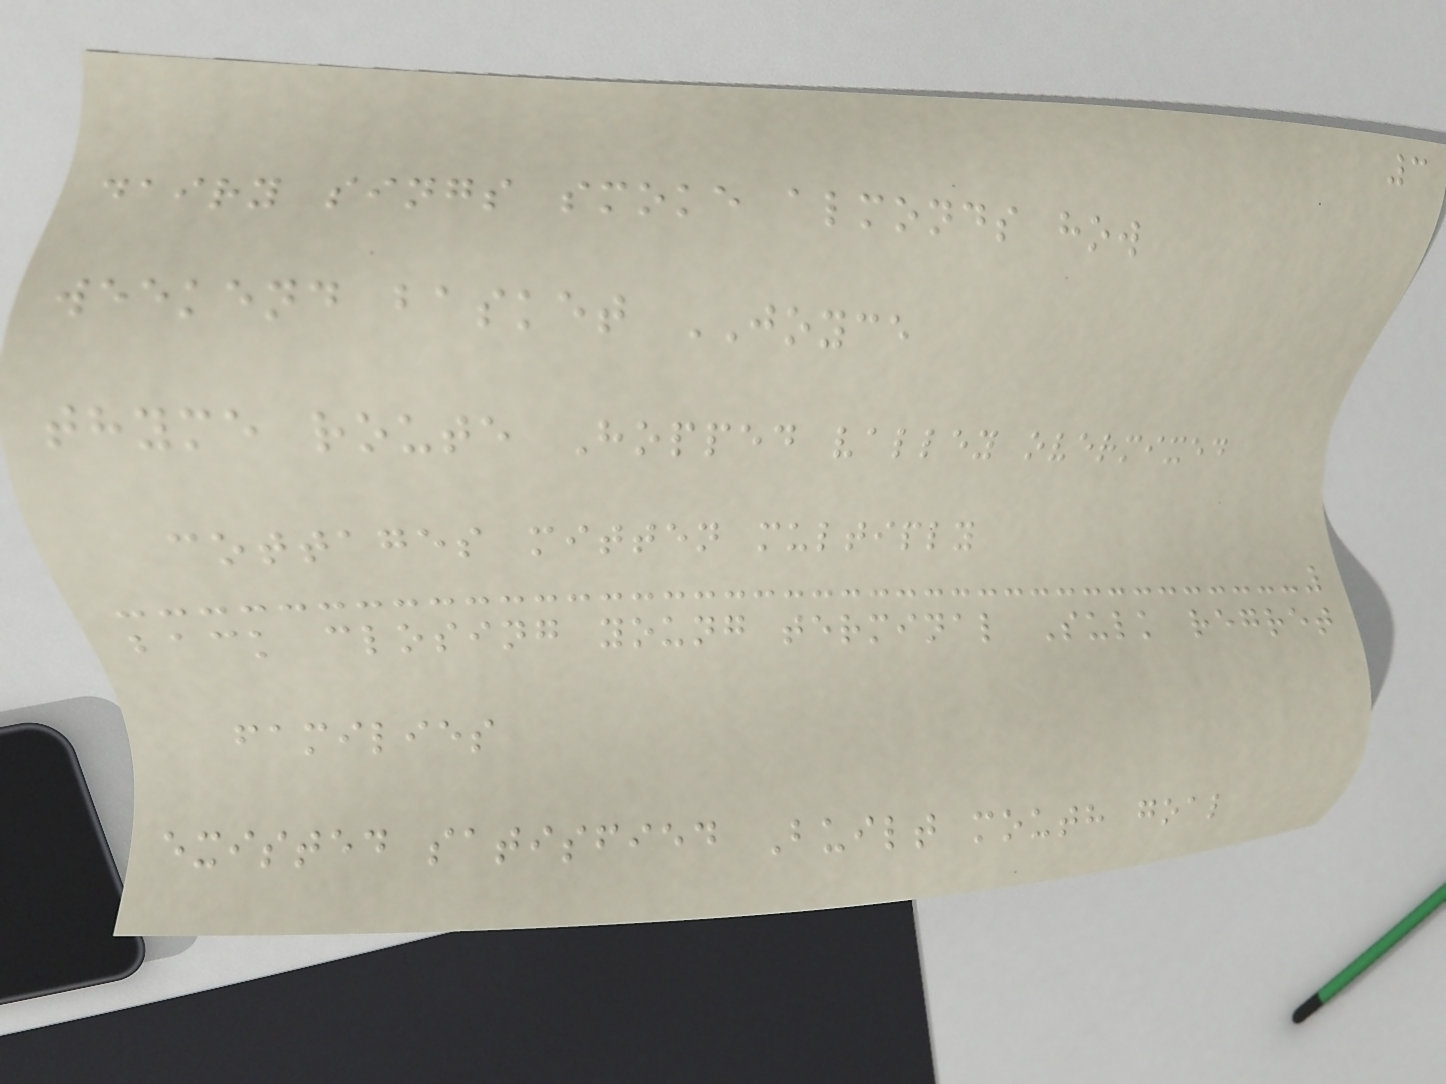3
dairy sings smoke almonds how
weekend basket JOYCE
thyme route Hopped valley overmixed
cottages mitten multiply
back closing young terminal Sulk regret
families
existed satisfied Built mouth goal
